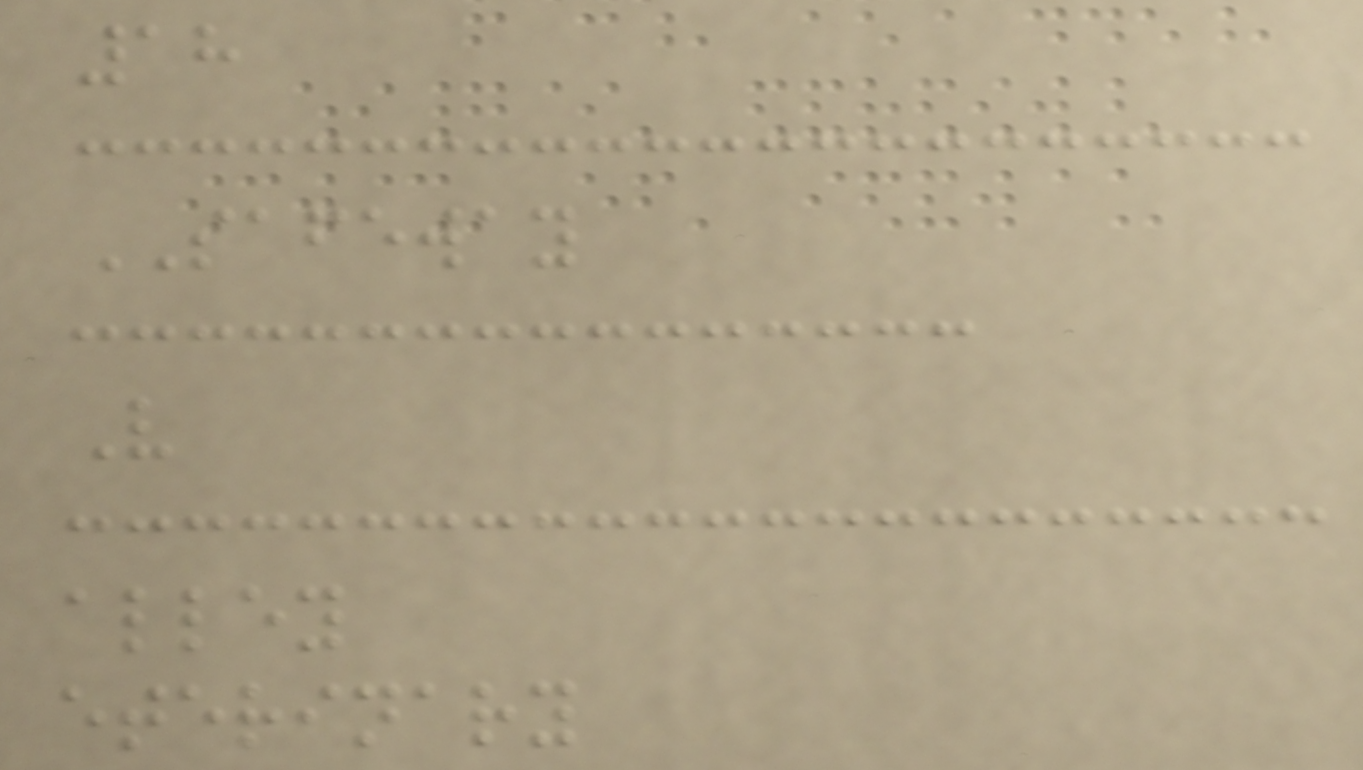18
SAFEWAY
V
alley
eterinary
